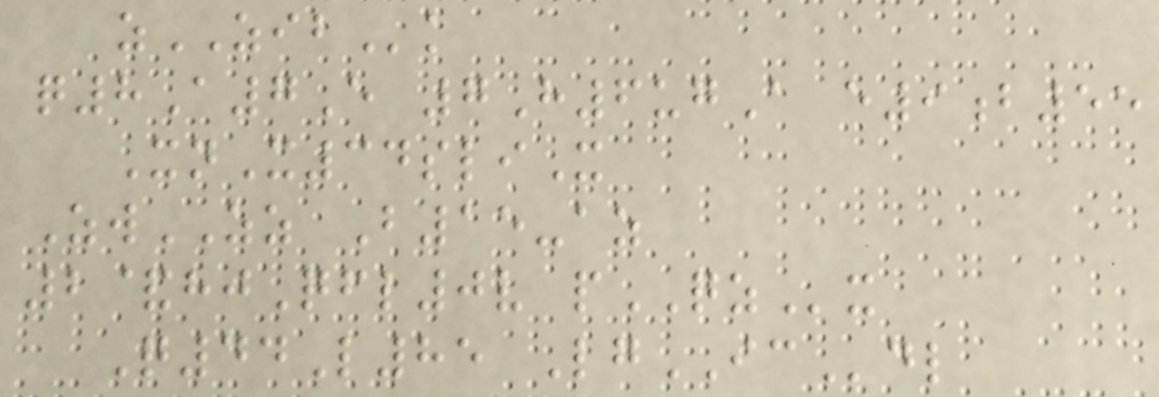zZIBk
q8A7E 7H6ugA e9b55
XnX34sliX
ZwZZ B15-az
2&hjQfl0v pQZx
Q44L85 LgICdl
